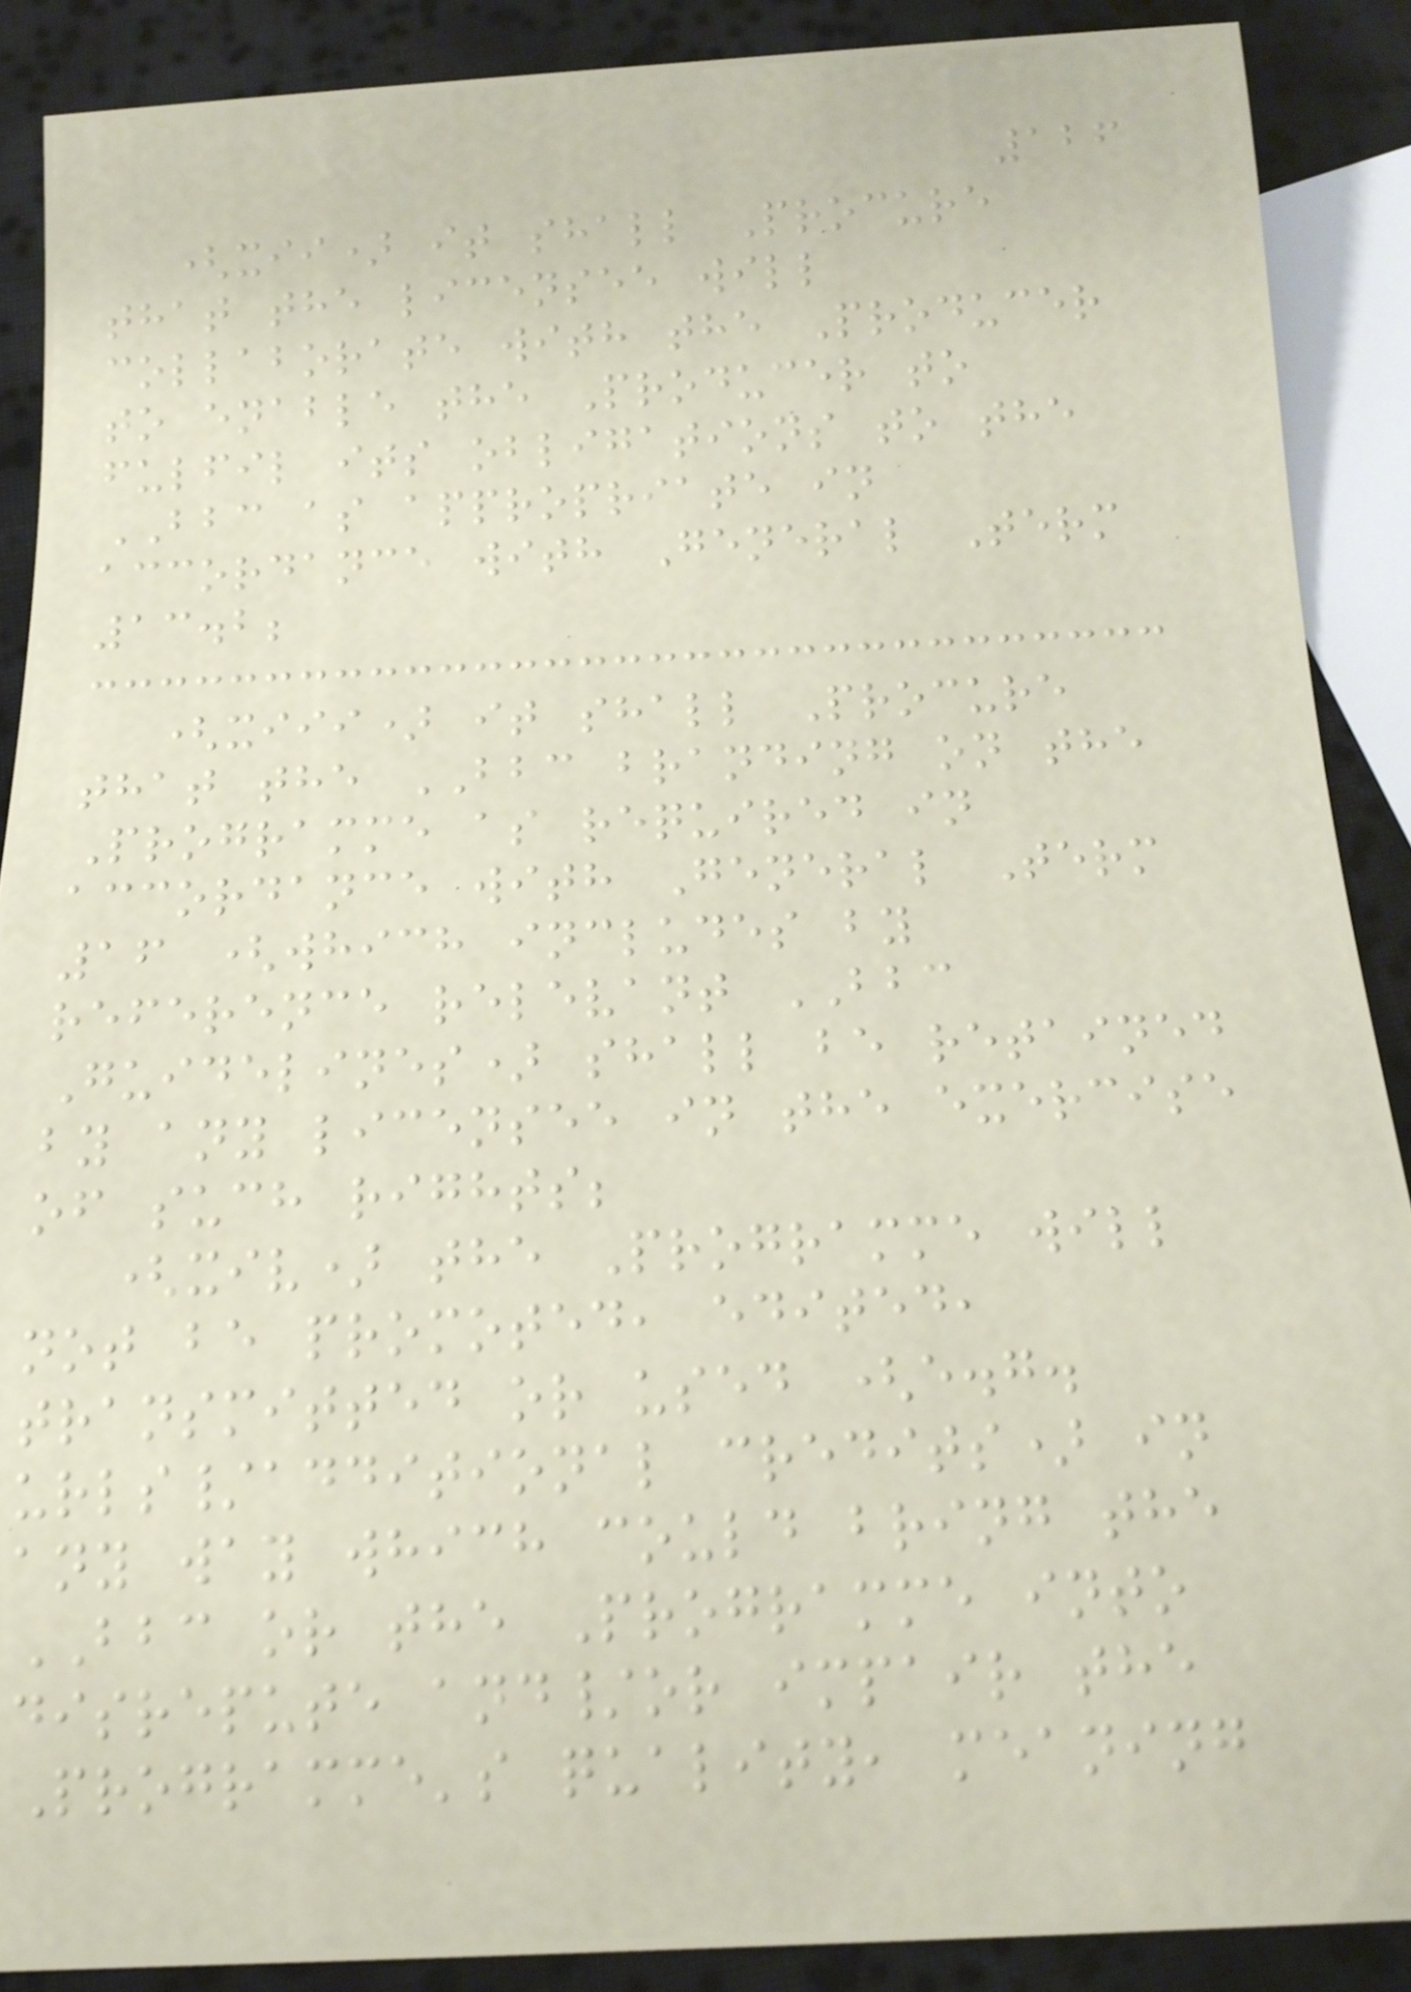126
(xii) it shall Procure
that the licensee will
collaborate with the Producer
to enable the Producer to
fulfil its obligations to the
BBC as appropriate in
accordance with General Term
13.2;
(xiii) it shall Procure
that the BBC branding on the
Programme as required in
accordance with General Term
16 (which includes by
reference relevant BBC
Guidelines) shall be retained
by any licensee in the exercise
of such rights;
(xiv) the Programme will
not be promoted, edited,
transmitted or used (e.g.
urls/additional credits) in
any way which could bring the
BBC or the Programme into
disrepute and/or impair the
Programme's quality, meaning
